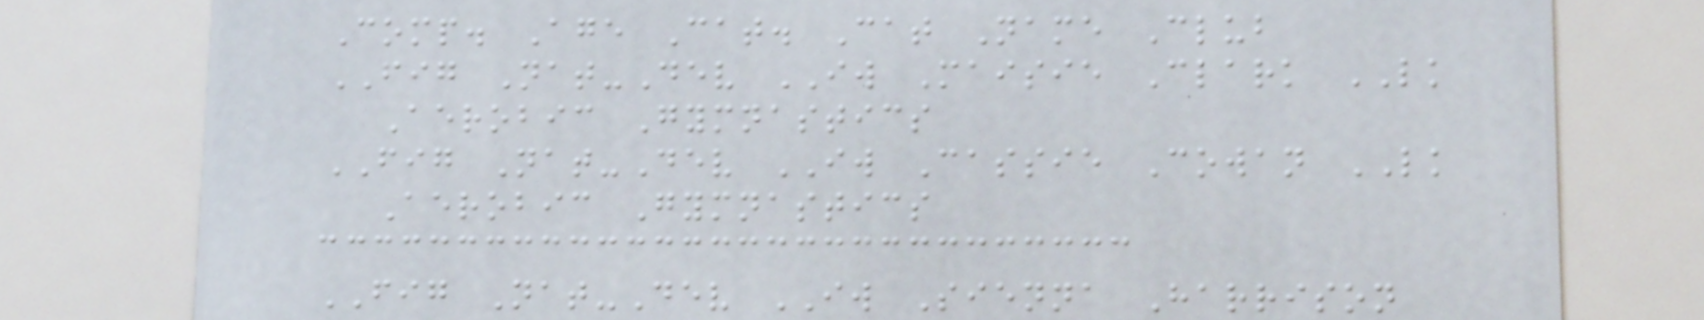Comp. Age Cat. Cat Name Club
FIG Nat-Dev IW Maisie Clark LK
Aerobic Gymnastics
FIG Nat-Dev IW Cassie Cowan LK
Aerobic Gymnastics
FIG Nat-Dev IW Sienna Harrison
